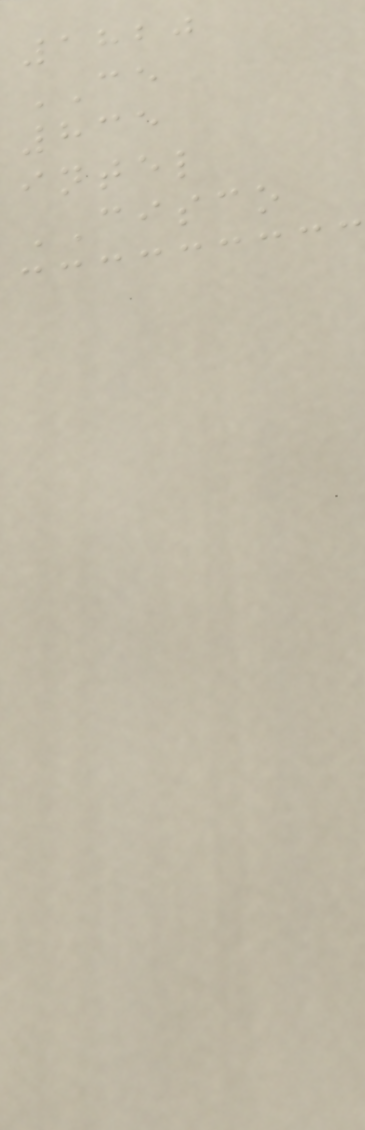1820
CE
835
intel
CISCO
